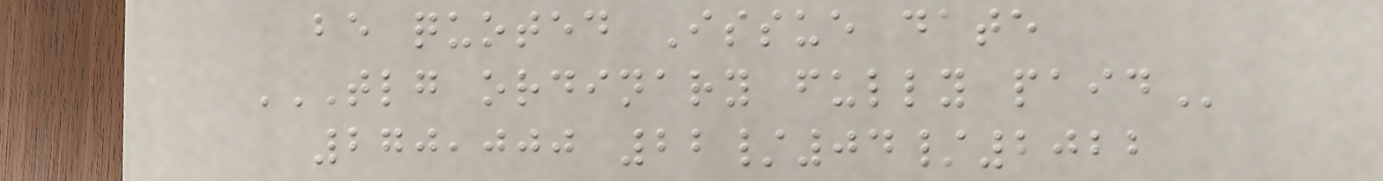be quoted Issue date
TLG ORDINARY FULLY PAID
270,000 22/04/2022
